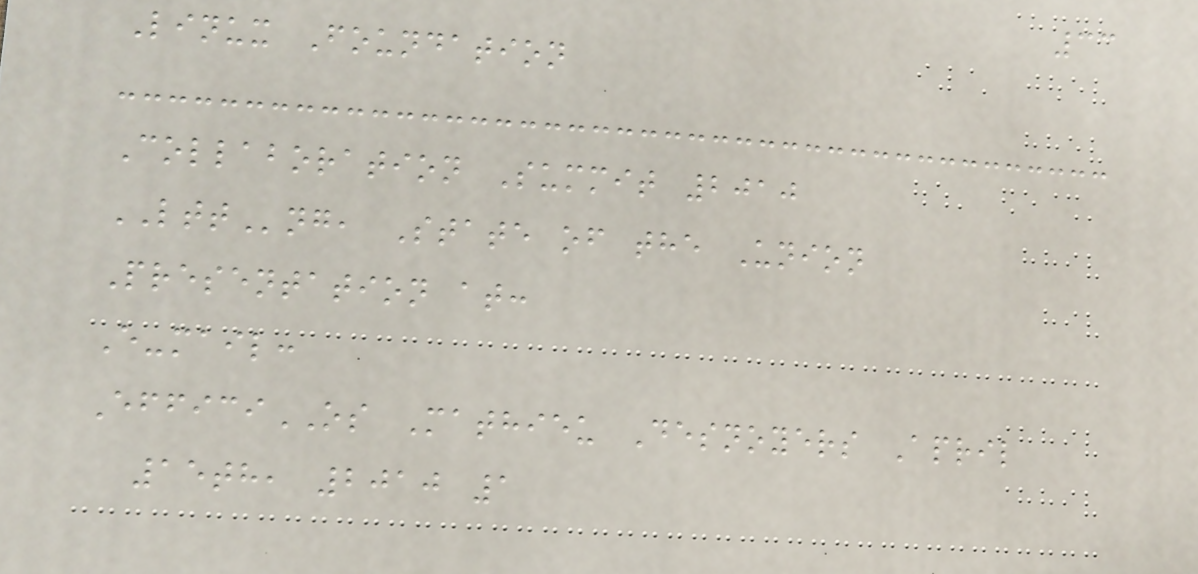33
Linux Foundation
Collaboration Summit 2010
LTTng, State of the Union
Presentation at:
E-mail:
EfficiOS Mathieu Desnoyers April
15th, 2010 1
